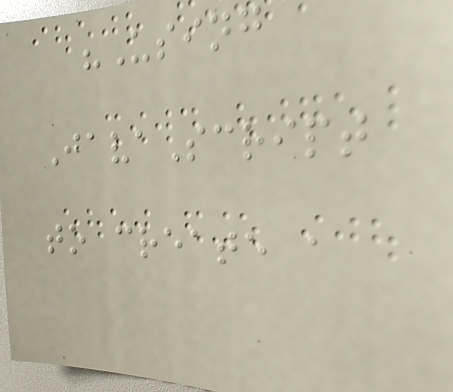"Using
JavaScript
to create a
